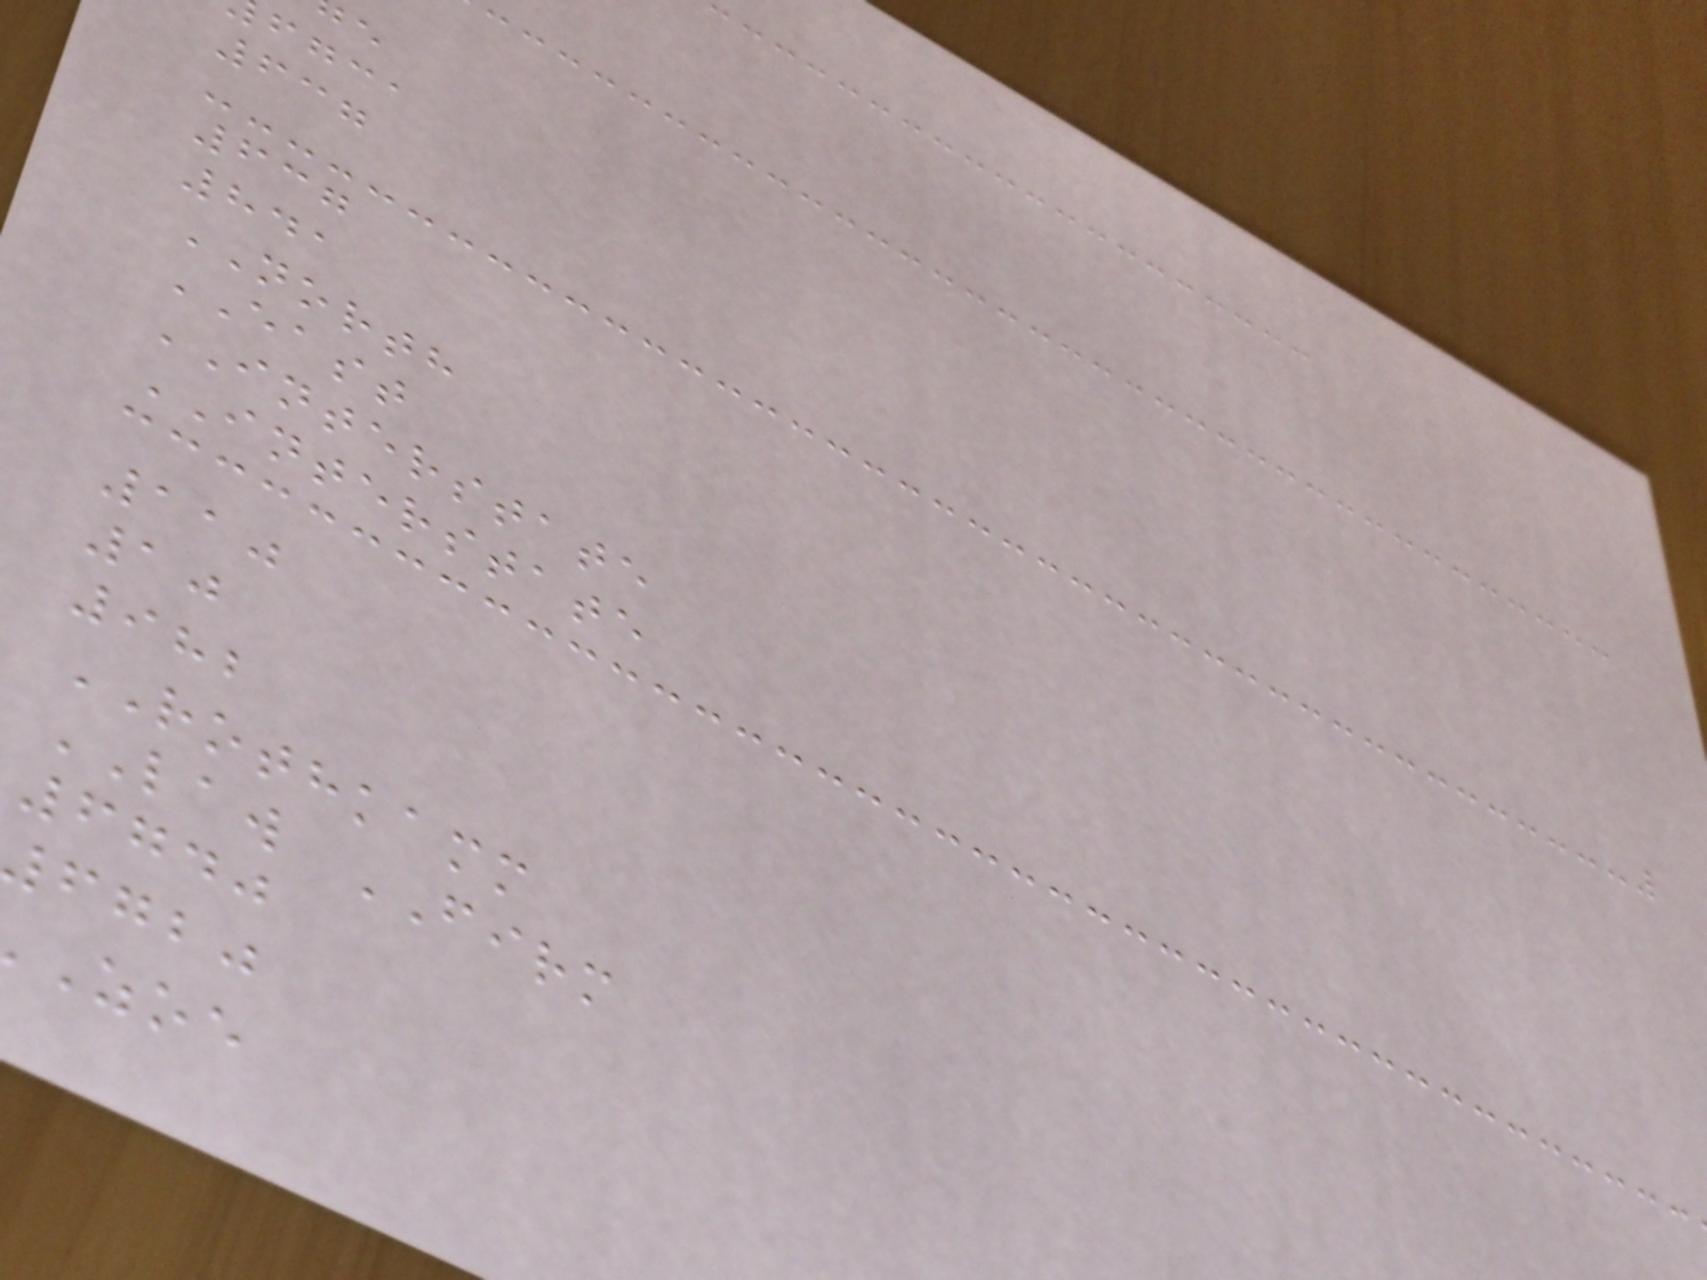fgca
637
637
841
NORTH
EAST
INTERSTATE
INTERSTATE
110
10
982
ROTHKAMM
LAW FIRM
6740
fgbj
